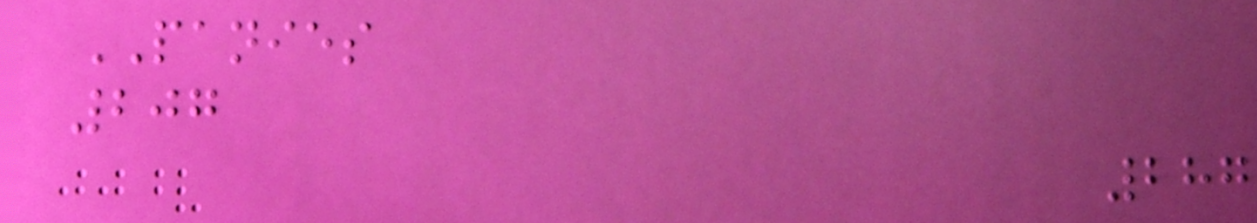PANIES
207
287
